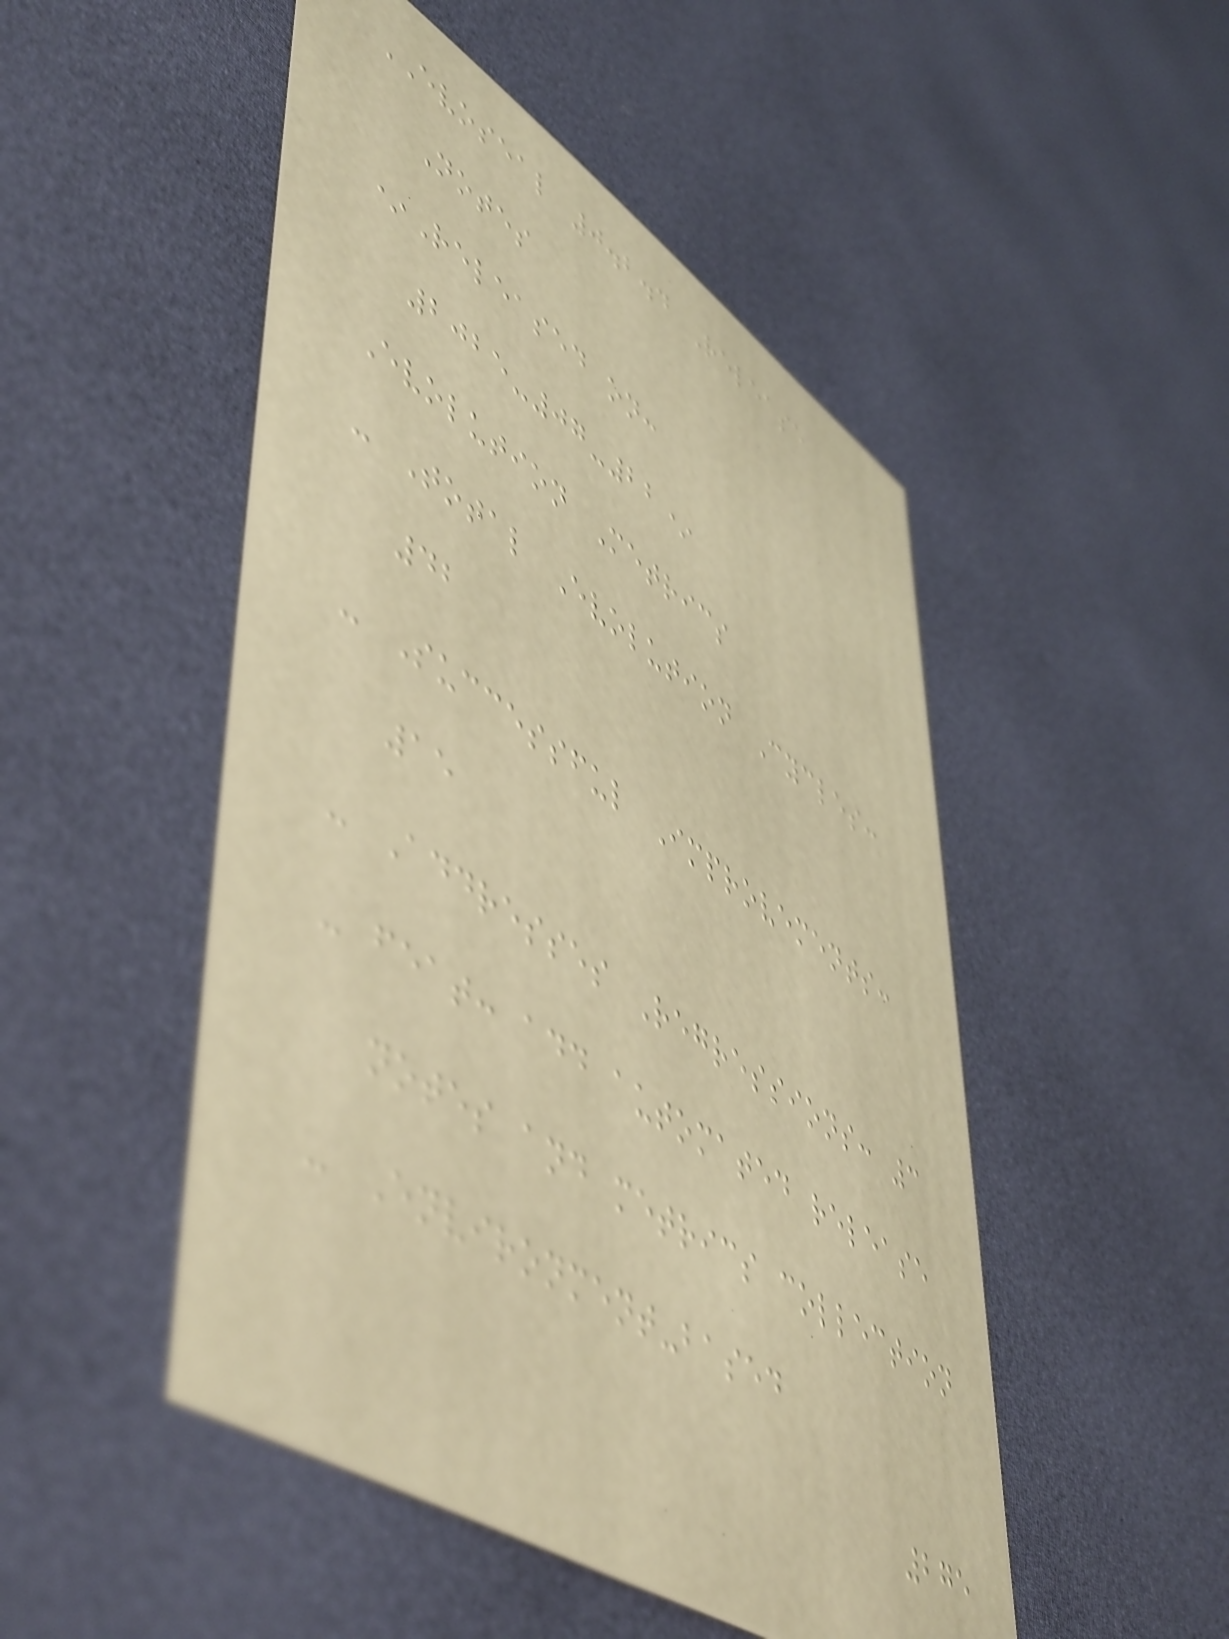EVOSEAL 0.2.4 Release
Notes
*Released on:
2025-07-22*
Evolution Metrics
- Total Evolution Cycles:
42
- Successful Improvements:
15
- Addresses Regressions: 3
- feat: add automated release
notes and metrics collection
- Environment-based
275
